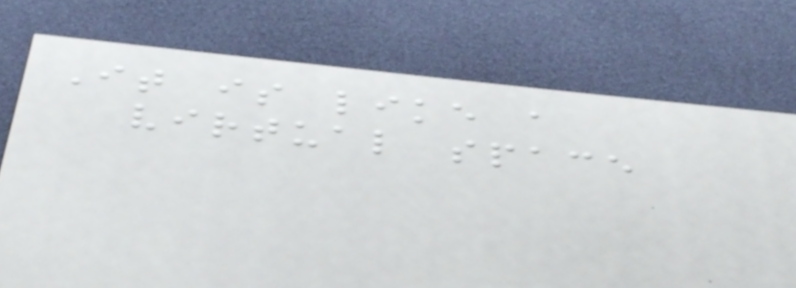It is like a
virtual space
